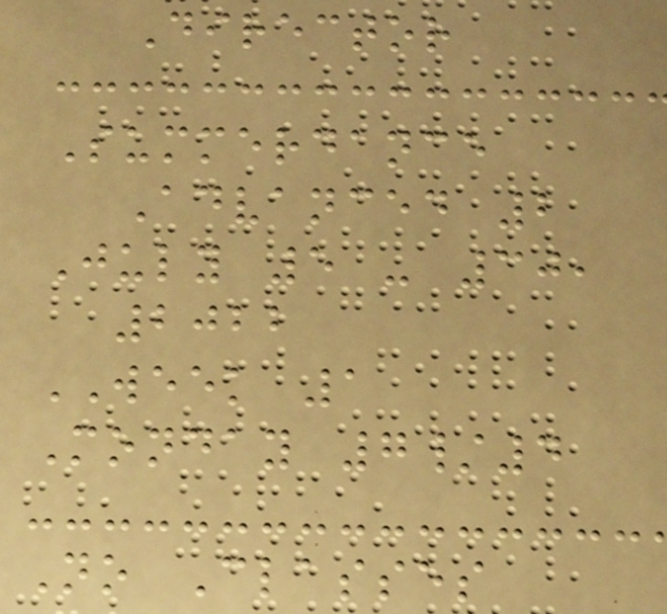Director
Summerdance
Advanced 2
July 5 - 30,
2022
WEEK 1
Monday 7/4
No Classes
